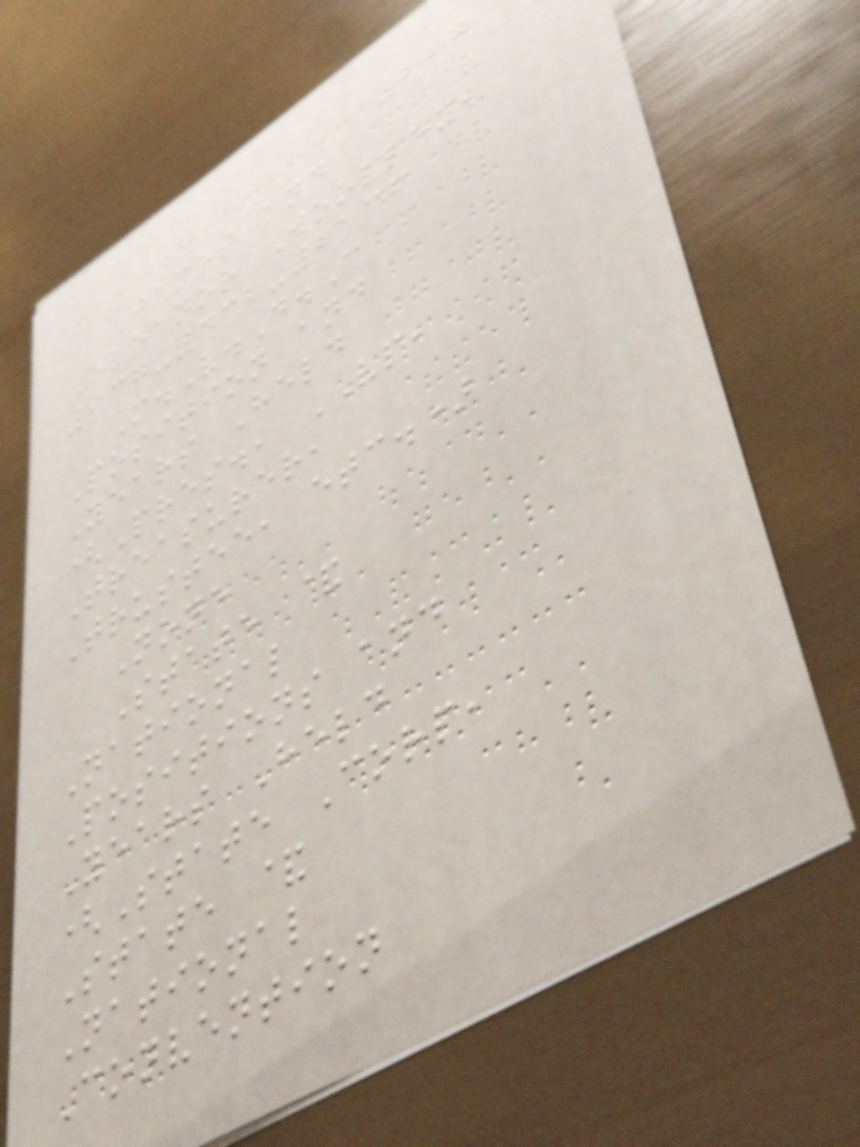227
James and
Eleanor Woolley,
937-432-2136
M.V.D.C
Position and
Years Held
(Pres., VP,
Treasurer,
Trustee, etc.)
None
State &
National
Positions and
Years Held
(State Corp,
State &
National
Convention
